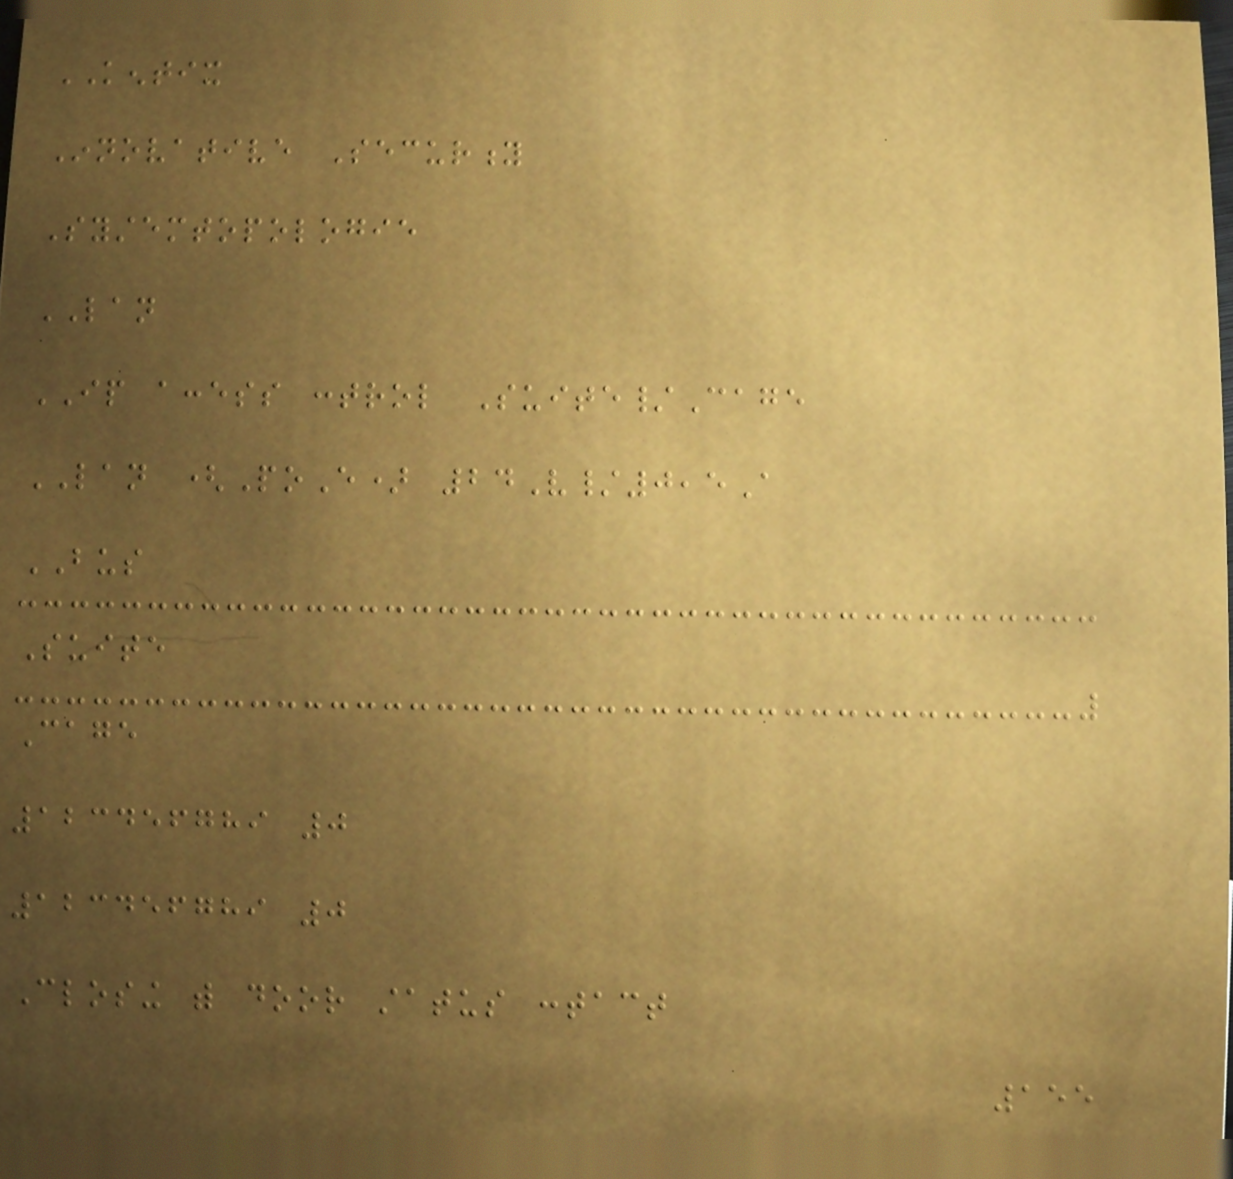KENTIX
Innovative Security
Systemtopologie
LAN
IP access control Suite/Cage
LAN (PoE) 24V/0,5A
BUS
Suite
Cage
123456789 0
123456789 0
Closing with door status contact
155
